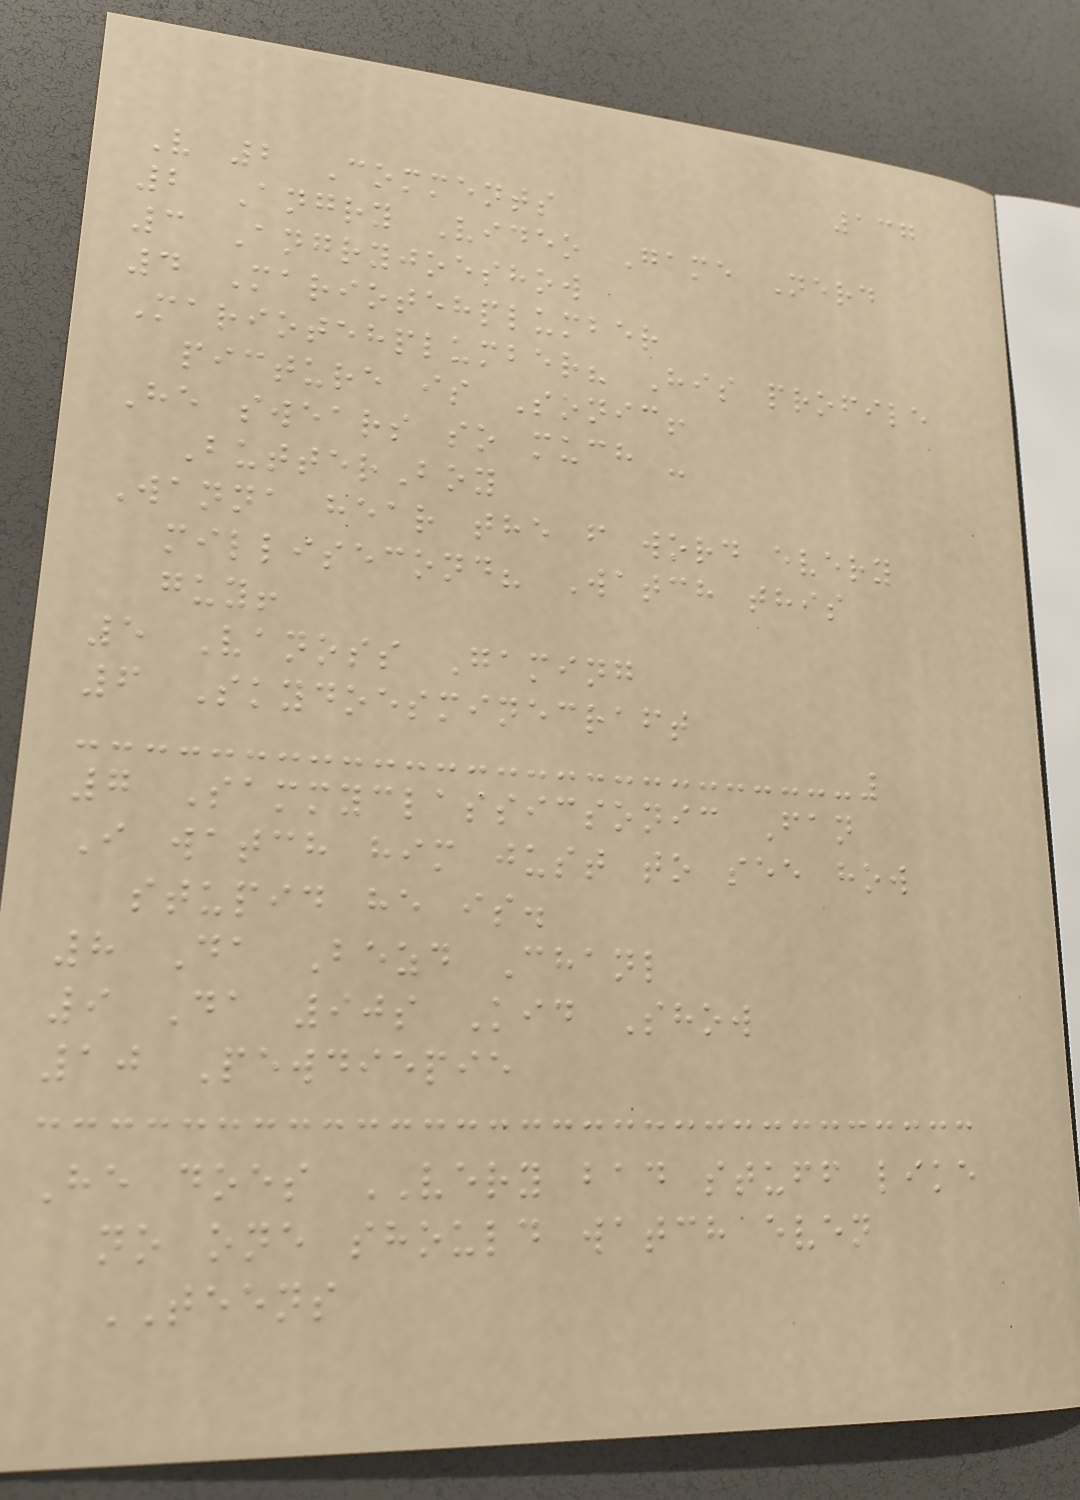137
V 2 Comments
2 Angry Video Game Nerd
3 Angryjoeshow
4 Mariotehplumber
Mariotehplumber? His profile
picture is Sonic!
He swears so much -
ButterBoy
Wanna hear the f word every
millisecond? Watch this
guy!
5 Vanoss Gaming
6 Skydoesminecraft
7 Sammyclassicsonic Fan
I watch him just to see how
stupid he is.
8 Da Bezd Chanl
9 Da 90s Kid Show
10 Pewdiepie
He does VERY bad stuff like
no one should watch even
TEENS
